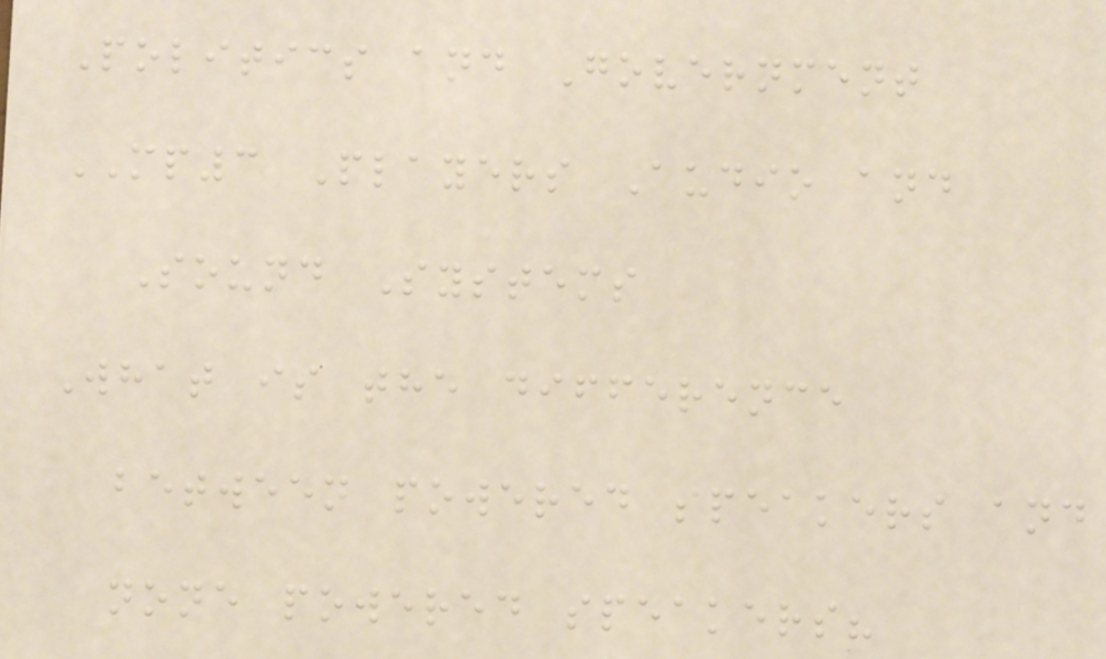Politics and Government
MP3 Players Audio and
Sound Systems
What is the difference
between powered speakers and
none powered speakers?
